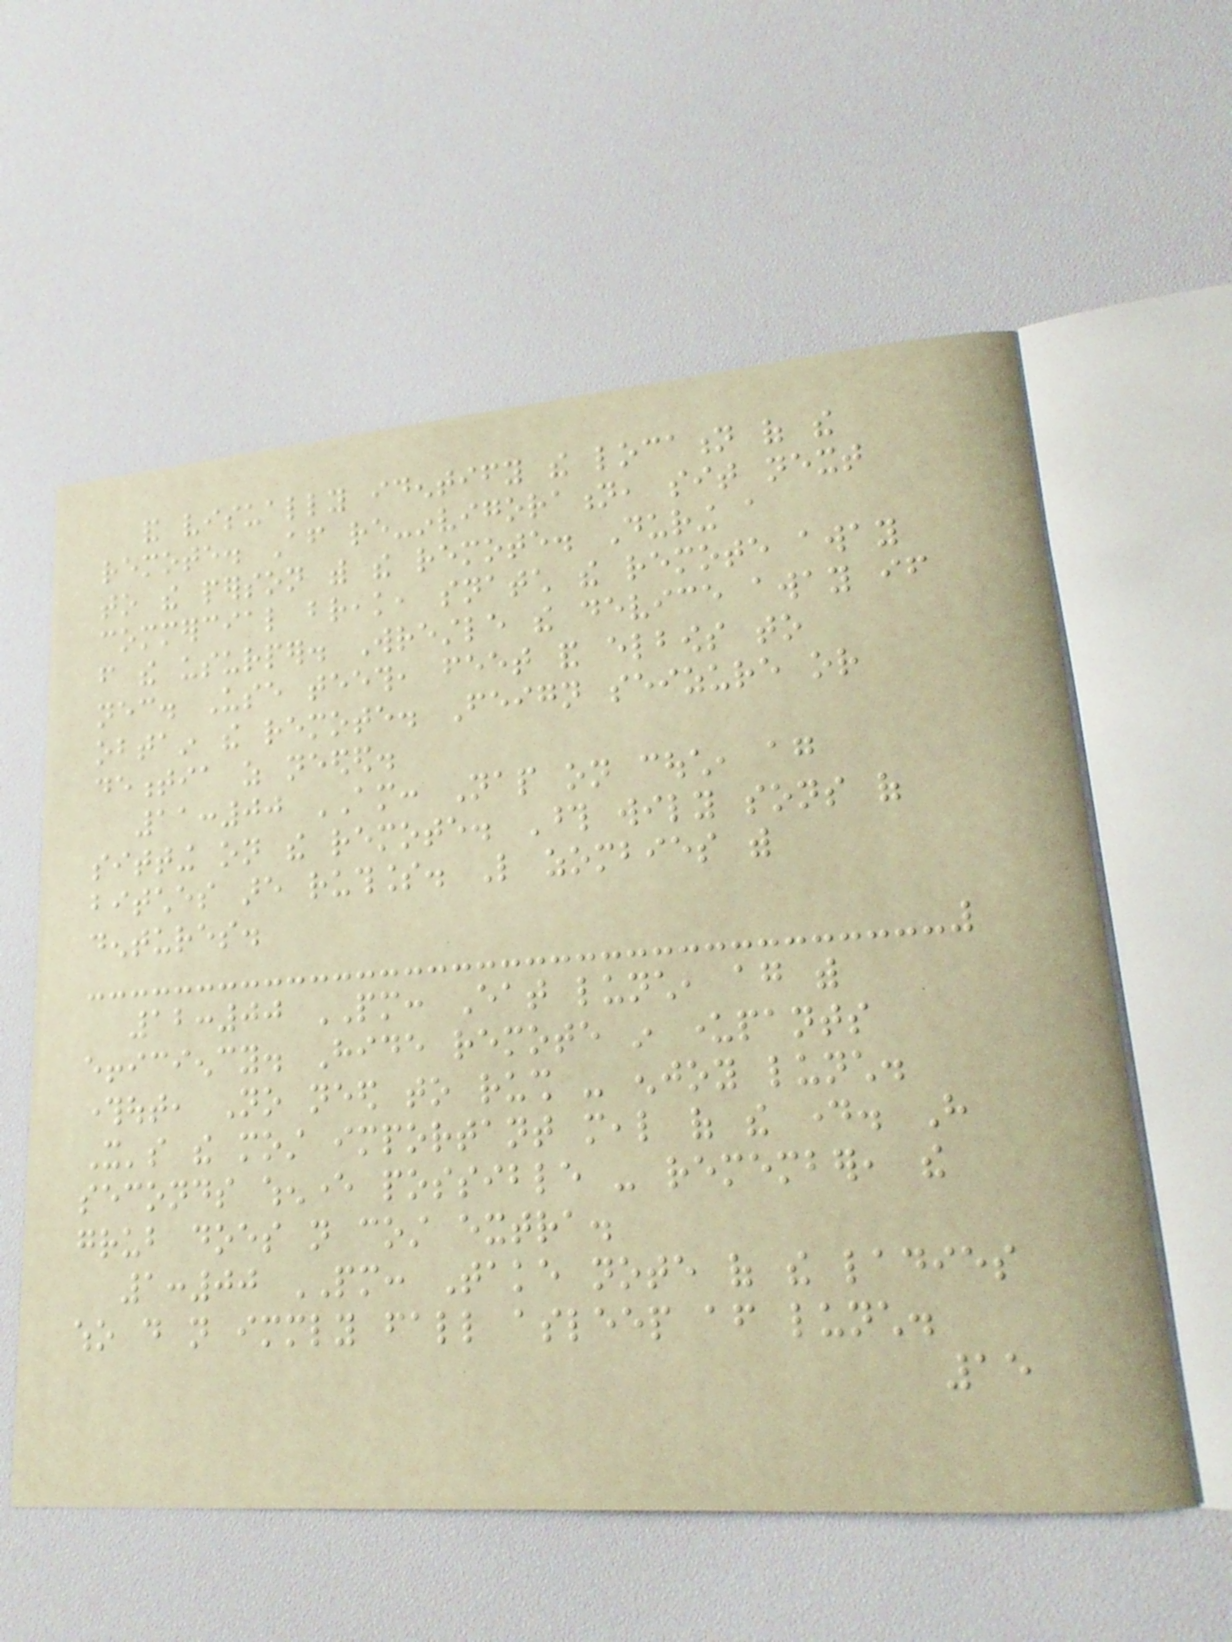and visually identify the location of the
remote. After re-invigoration, sit next
to the person with the remote. During a
commercial break, snatch the remote away
from the usurper. Wrestle the device away if
necessary. Use teeth, feet and elbows to
obtain the remote. Feign seizure or
dementia as needed.
11:00 AM: Nap on couch, again
sitting on the remote. Those wily sons of
bitches are ruthless. Like zombies with
dentures.
12:00 PM: Eat lunch, again with
efficiency. Hide remote in underpants
throughout, No need to rush - enjoy lunch.
It's the most important meal of the day. Have
seconds whenever possible - remember, the
grub does not cost extra.
1:00 PM: Take note of the ladies
who do not immediately fall asleep after lunch.
15
